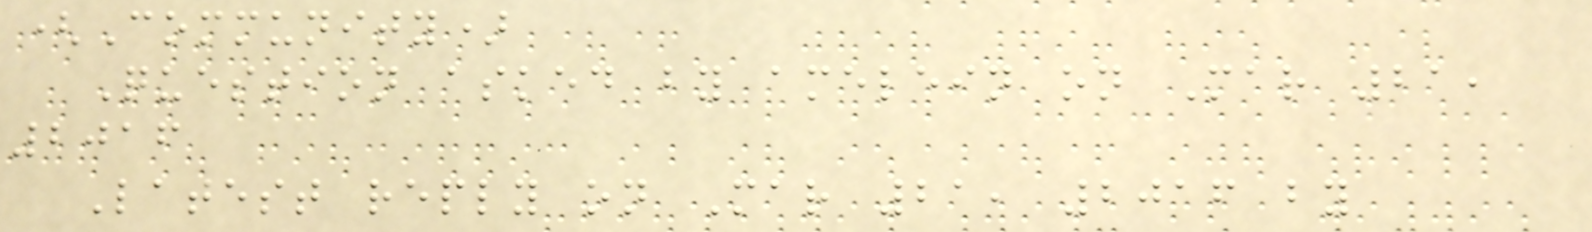(Community)
Question asked by amelein on Mar 21,
2016
Latest reply on Mar 21, 2016 by
